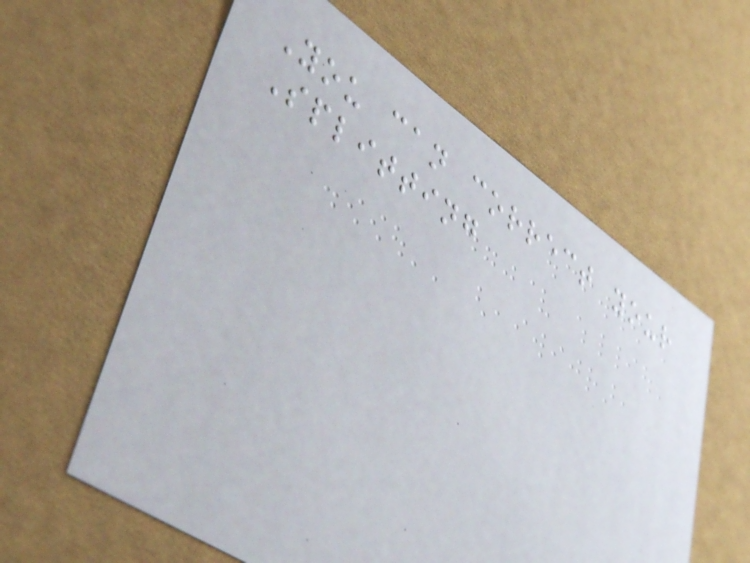You can correct your
Splitting
